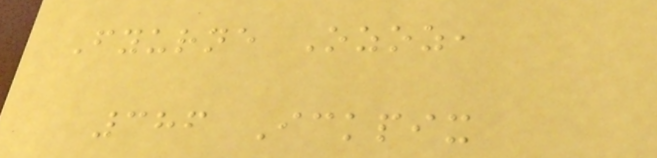Fyurne Ozoz,
386 Ickpix
